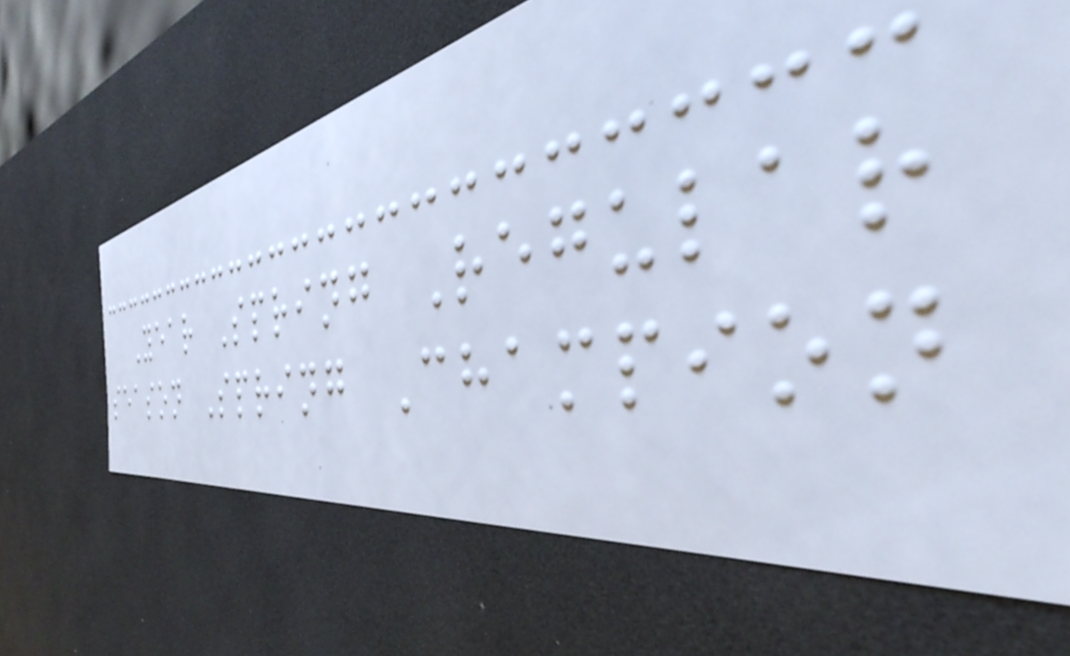Year Spring Regular
season Spring Champion
